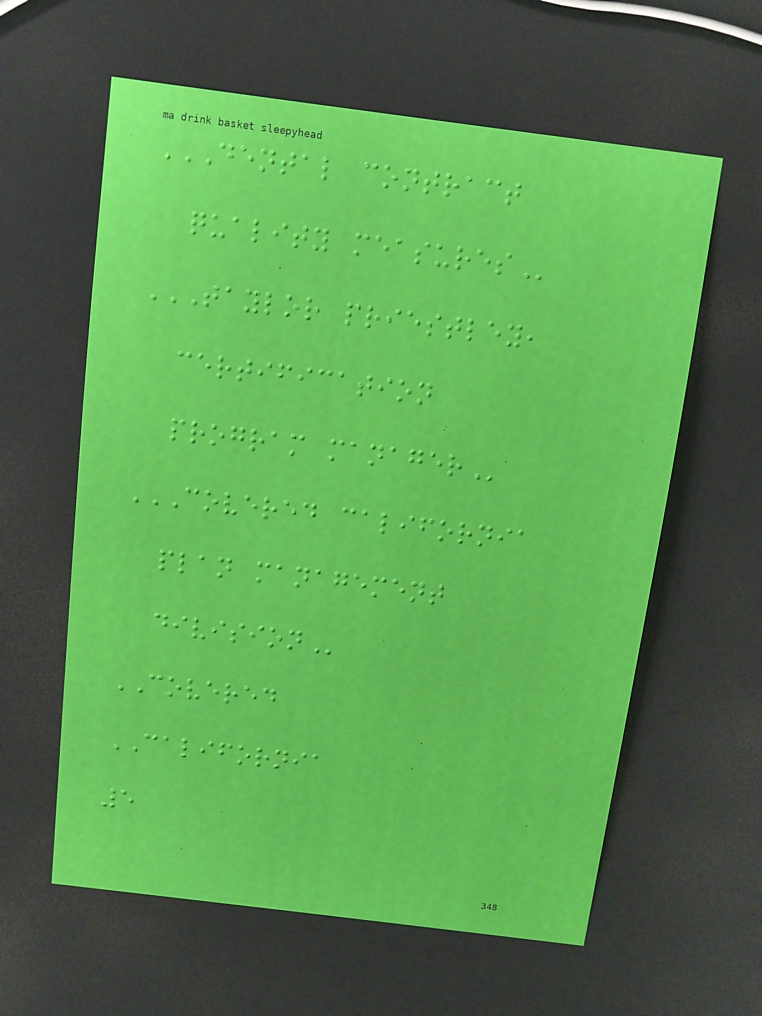DENTAL CONTRACT
QUALITY MEASURES
TAYLOR PRIESTLEY,
CERTIFICATION
PROGRAM MANAGER
COVERED CALIFORNIA
PLAN MANAGEMENT
DIVISION
COVERED
CALIFORNIA
5
